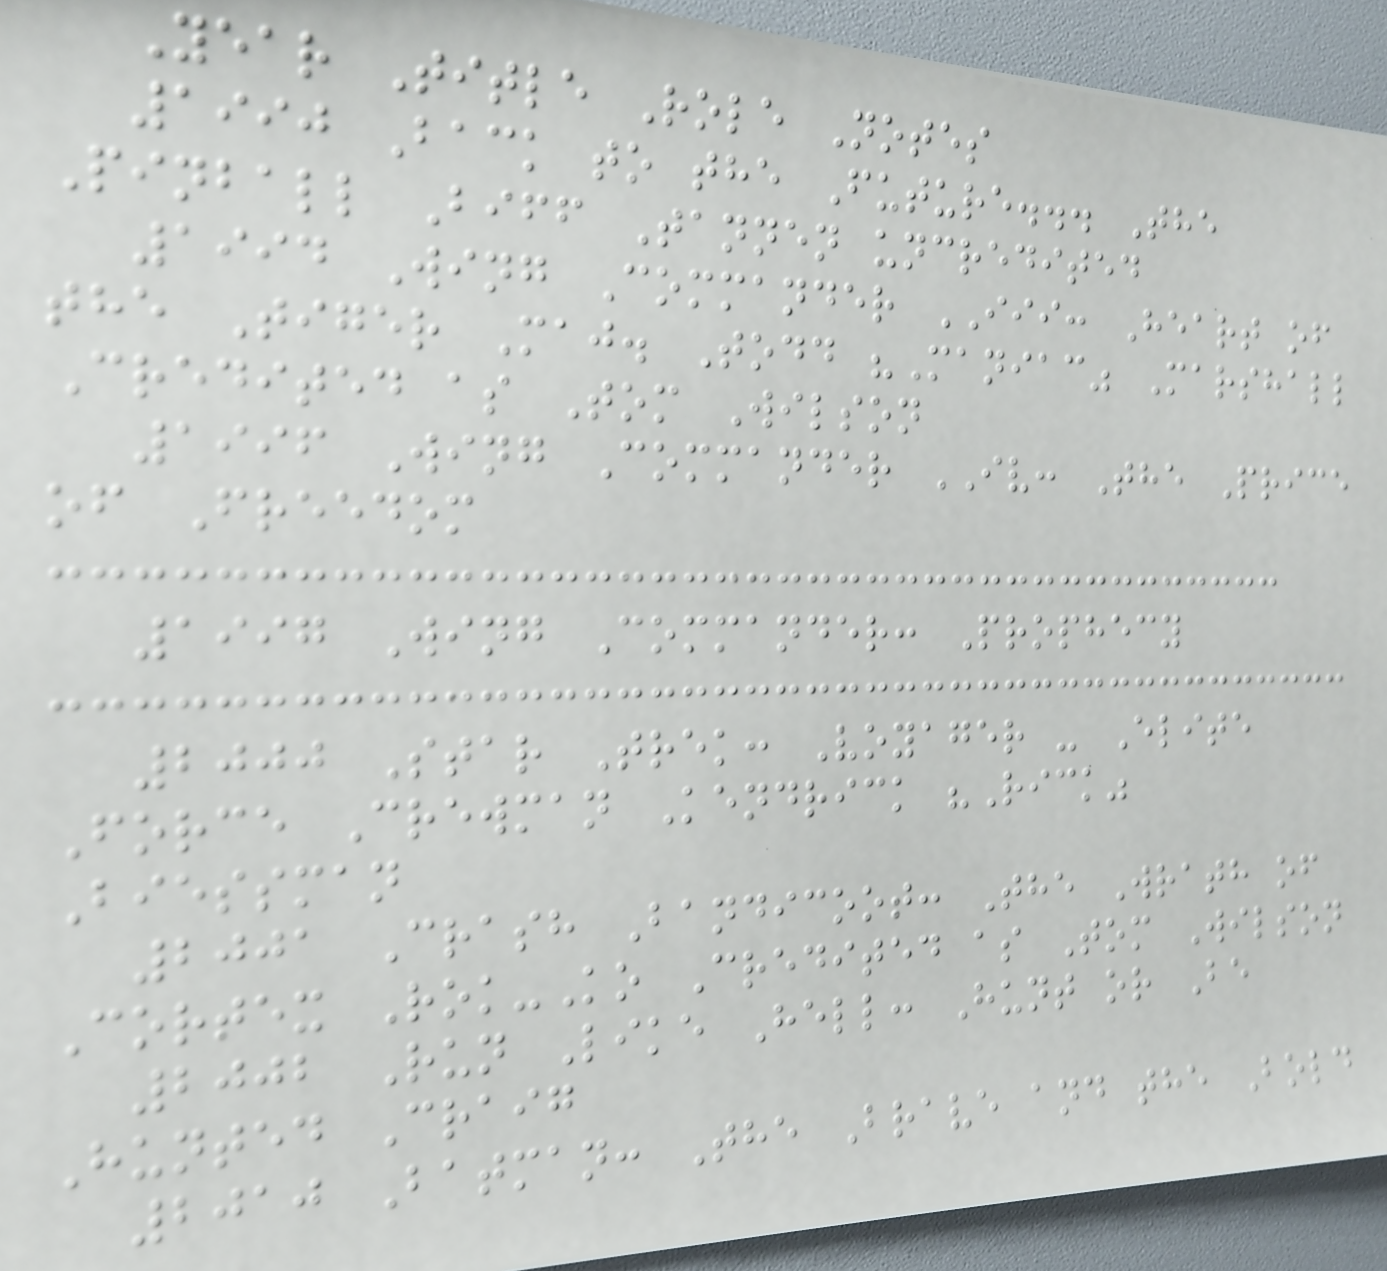Year Title Role Notes
1990 Back to the Future... The
Pinball Biff Tannen uncredited
1994 Wing Commander III: Heart of
the Tiger Maj. Todd "Maniac" Marshall
Credited as Tom Wilson
1996 Wing Commander IV: The Price
of Freedom
1997 Wing Commander: Prophecy
2000 Star Trek: Voyager - Elite
Force Crewman Kendrick "Rick"
Biessman
2001 Crash Bandicoot: The Wrath of
Cortex Rok-Ko Credited as Tom Wilson
2002 Run Like Hell: Hunt or Be
Hunted Craig
2010 Batman: The Brave and the Bold
